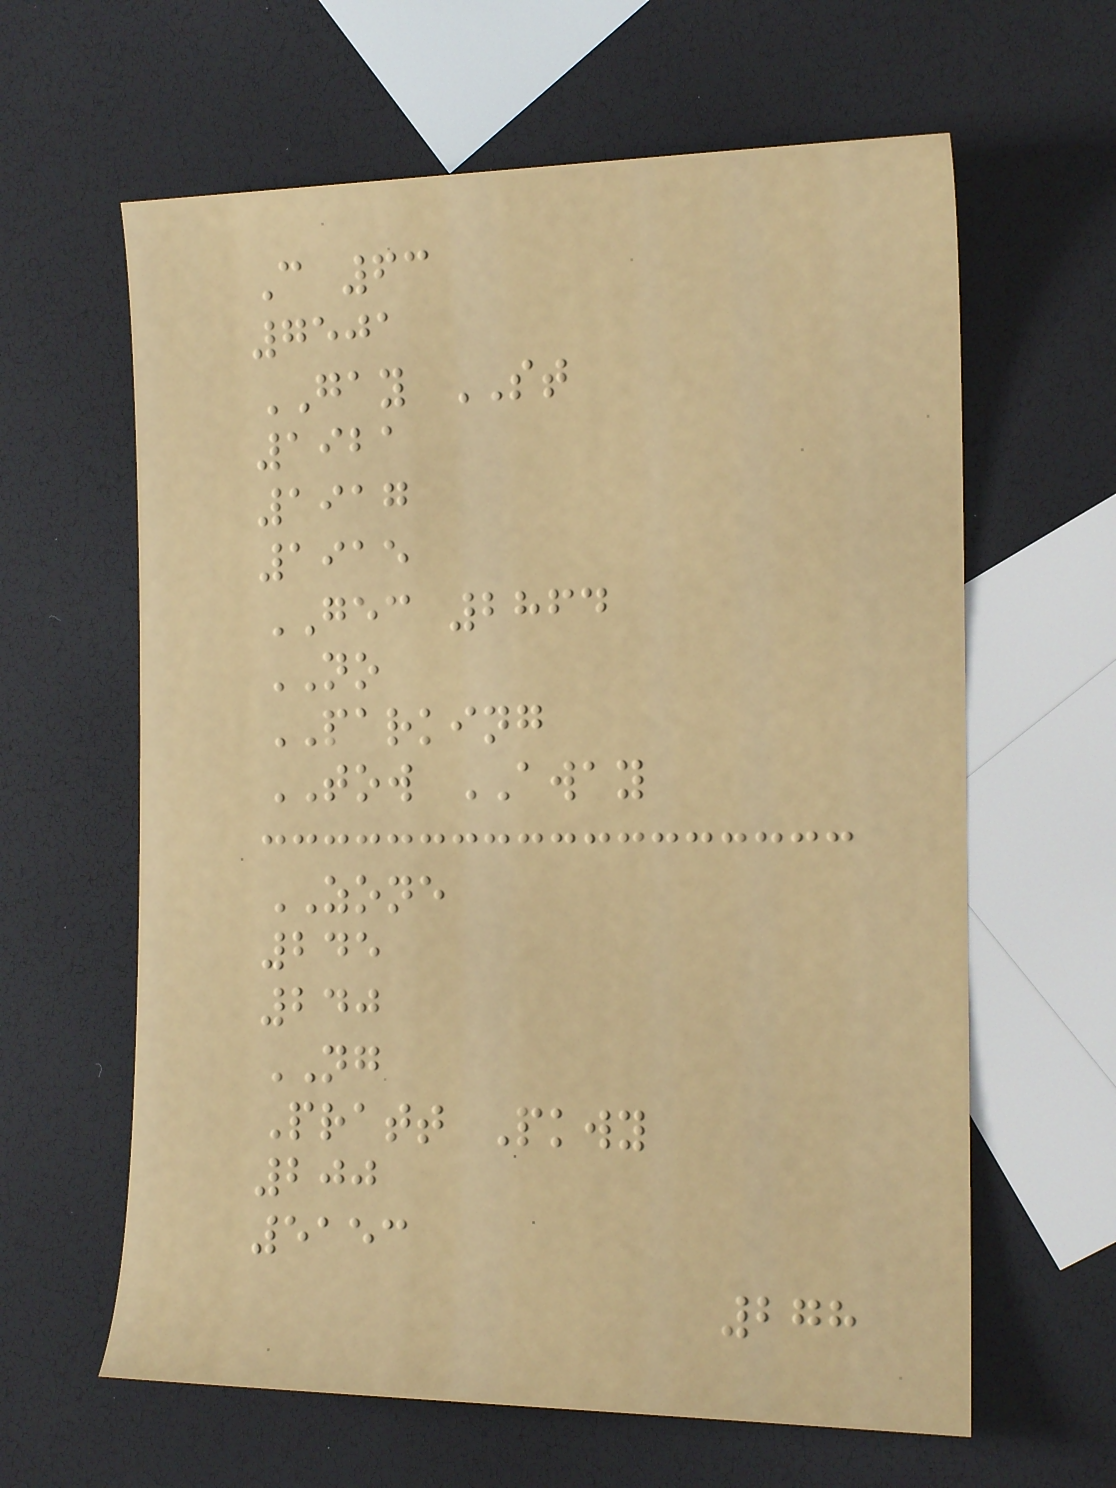C 63
7501
GAY ST
1921
1917
1915
GEC 2864
NO
PARKING
TOW AWAY
ZONE
245
240
NG
Pratt Pkwy
200
5153
278
